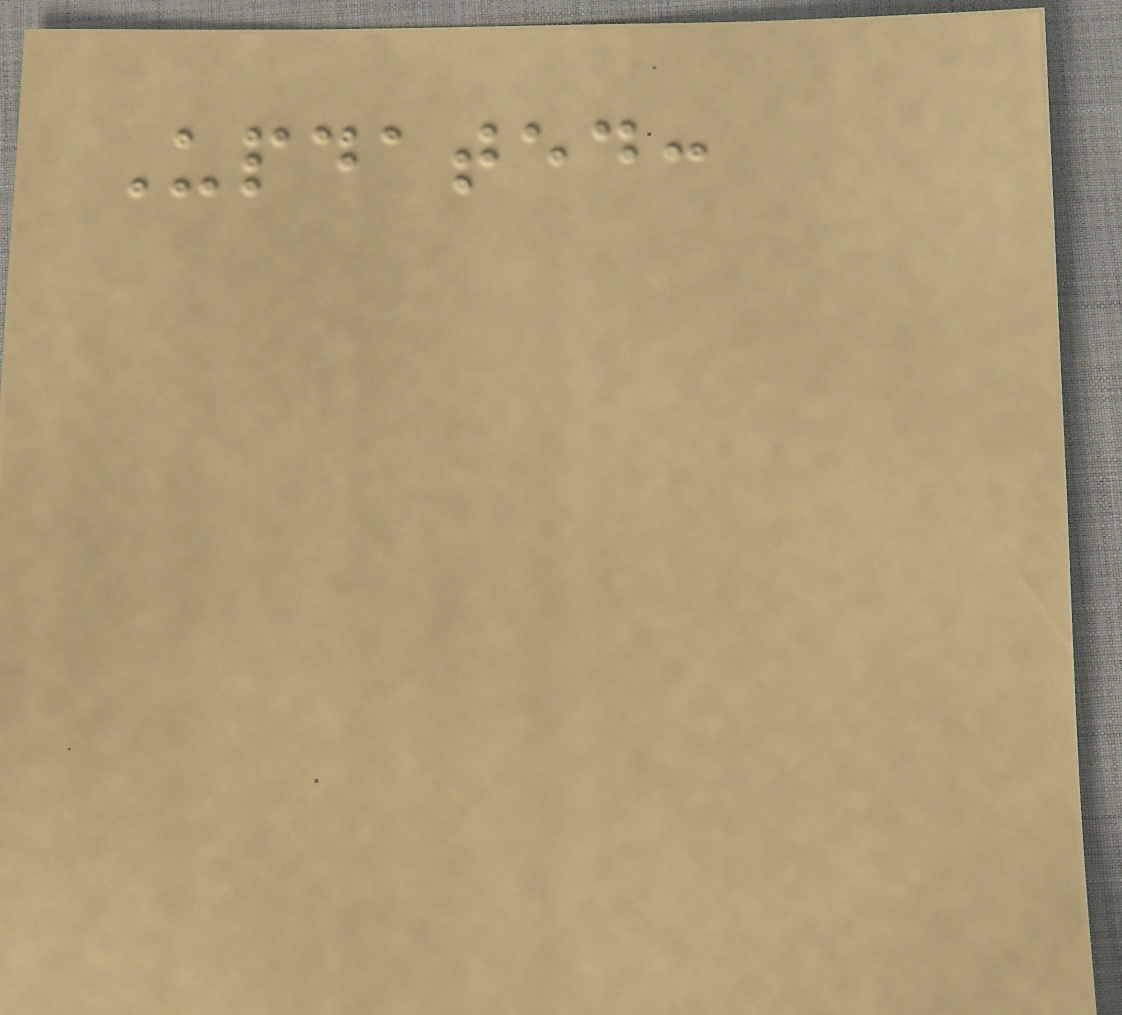Updated:
